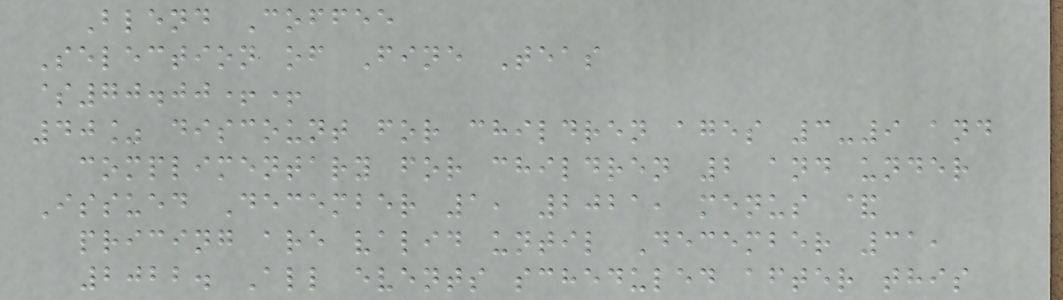Blend Coffee
Selection of Fine Teas
$70.00++
40% discount for children ages 3-9 and
complimentary for children 2 and under
Issued December 1, 2021, menus &
pricing are valid until December 31,
2022. All events scheduled after this
